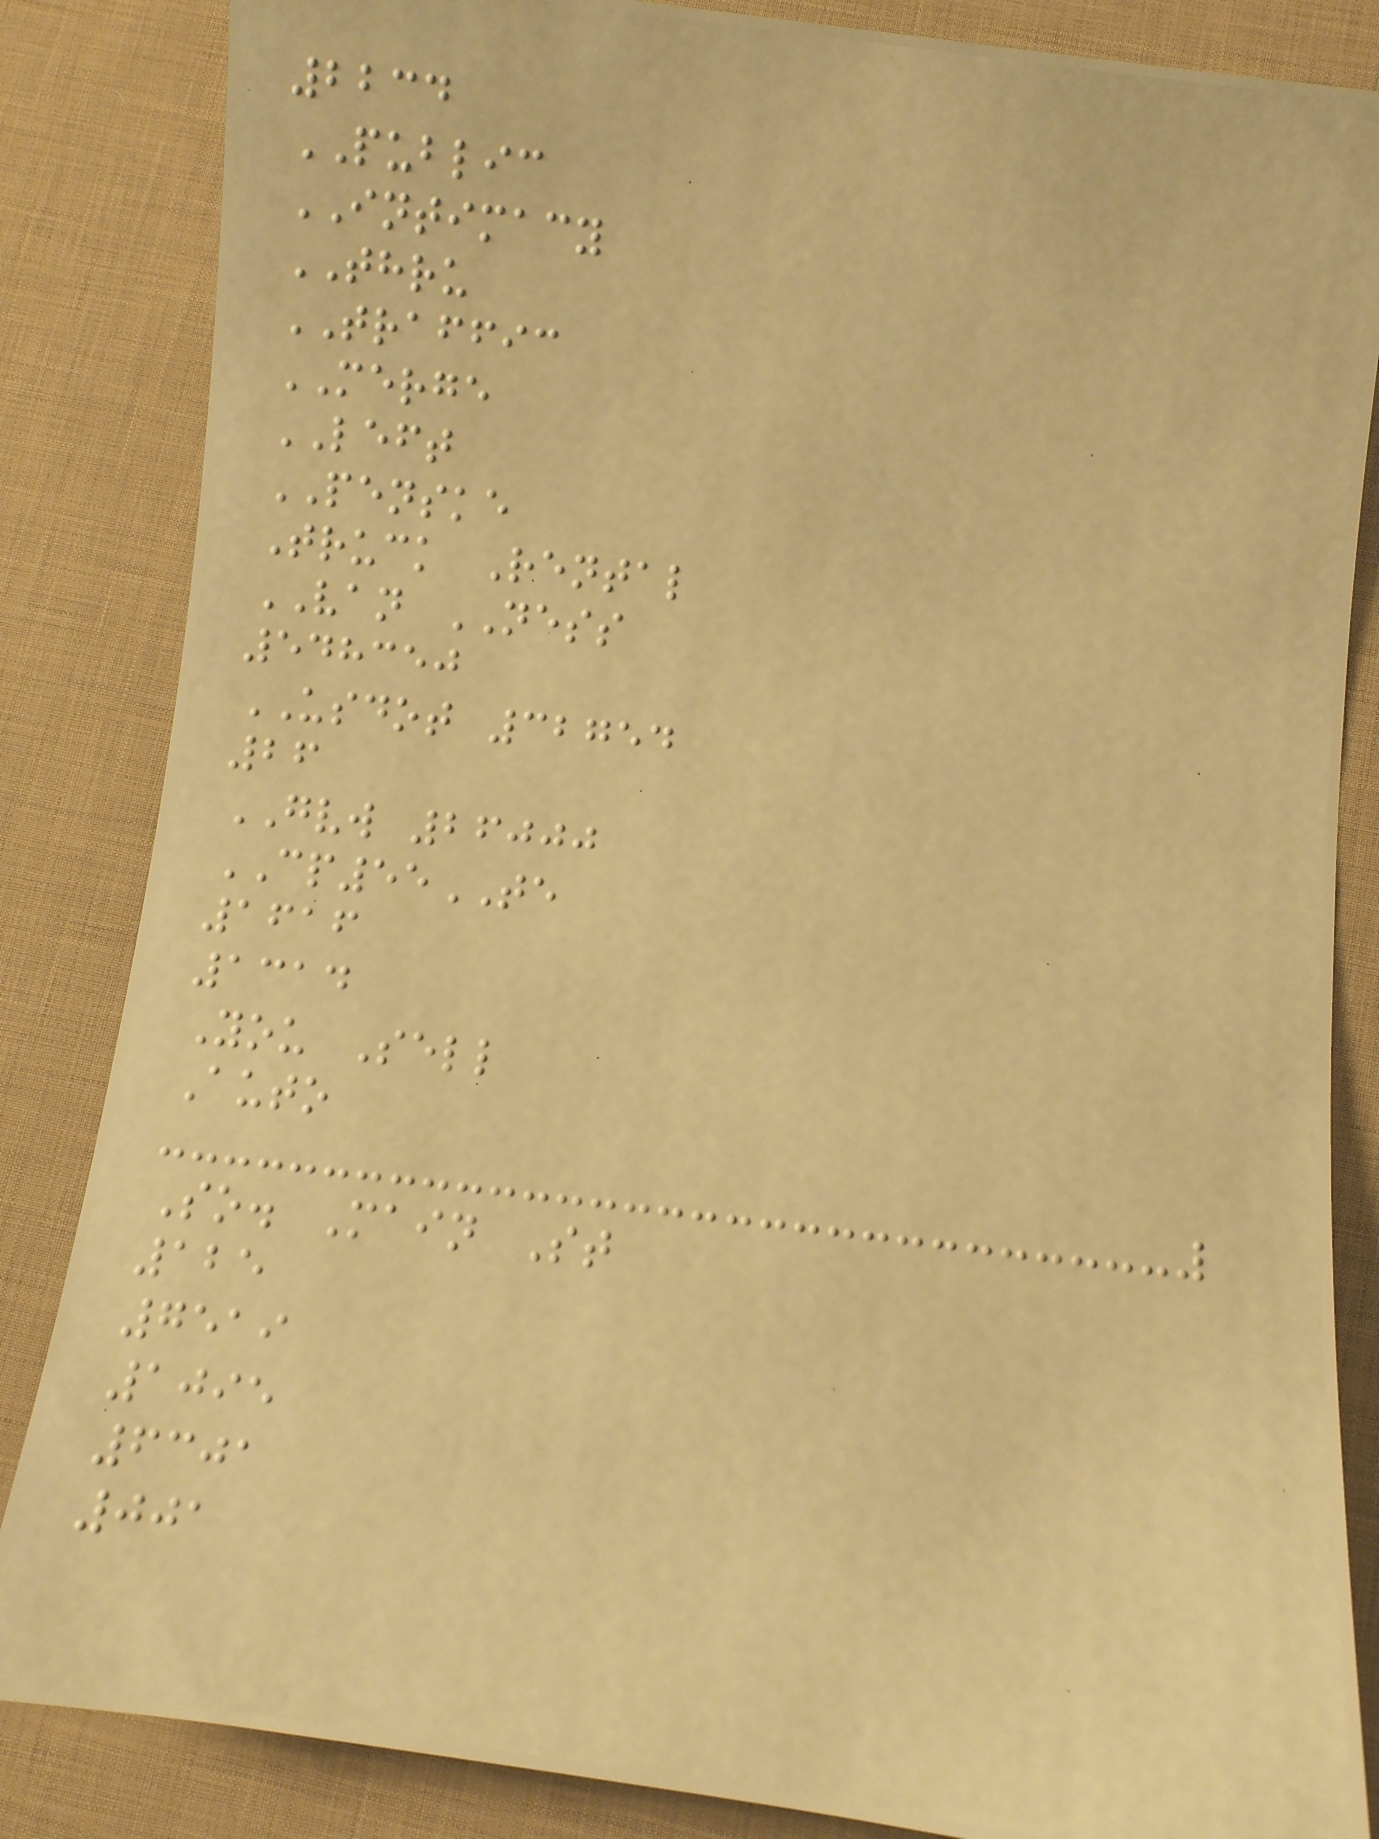2234
PUBLIC
INTIMACY
THRU
TRAFFIC
MERGE
LEFT
PENSKE
Truck Rental
VAN NESS
548350
USDOT 32754
26
GVW 26000
CP55TE
1616
1314
You Sell
Auto
So. Main St
125
7519
1095
6301
001
